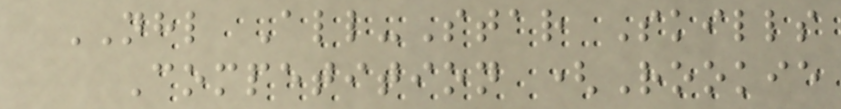NHL All-Star Skills
Competition (Rookie
